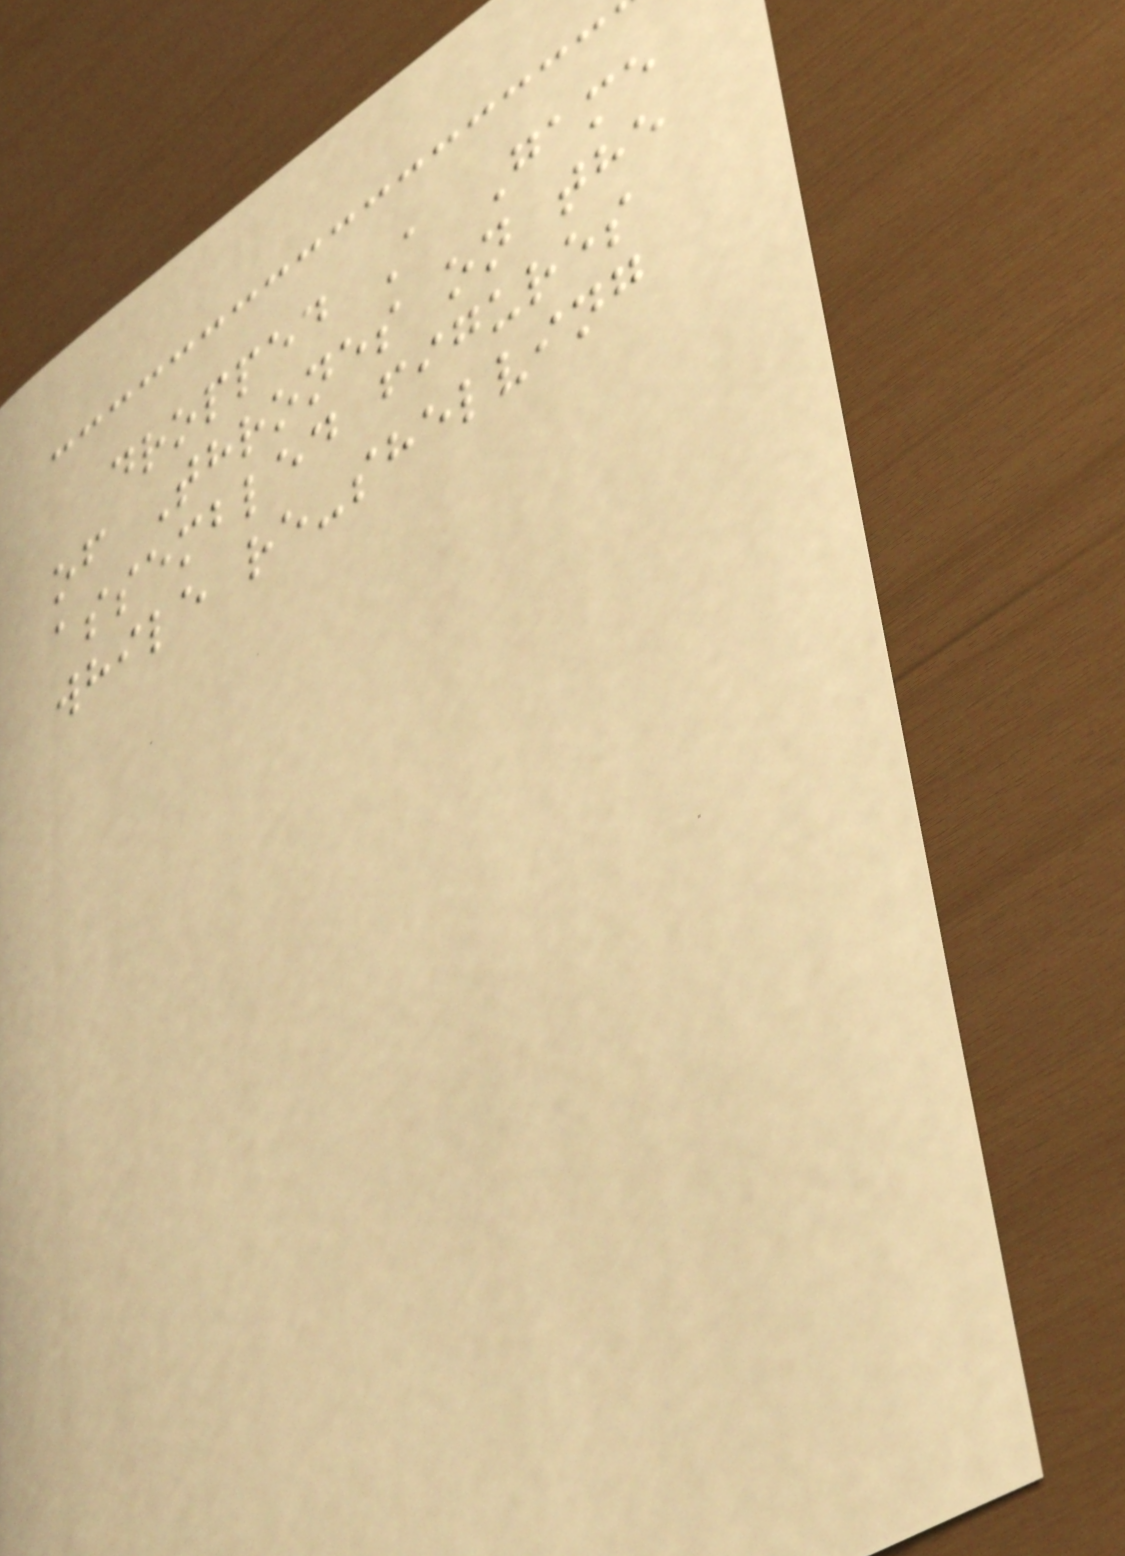dropped A Game
of Thrones on the
assembled figures
while re-shelving
